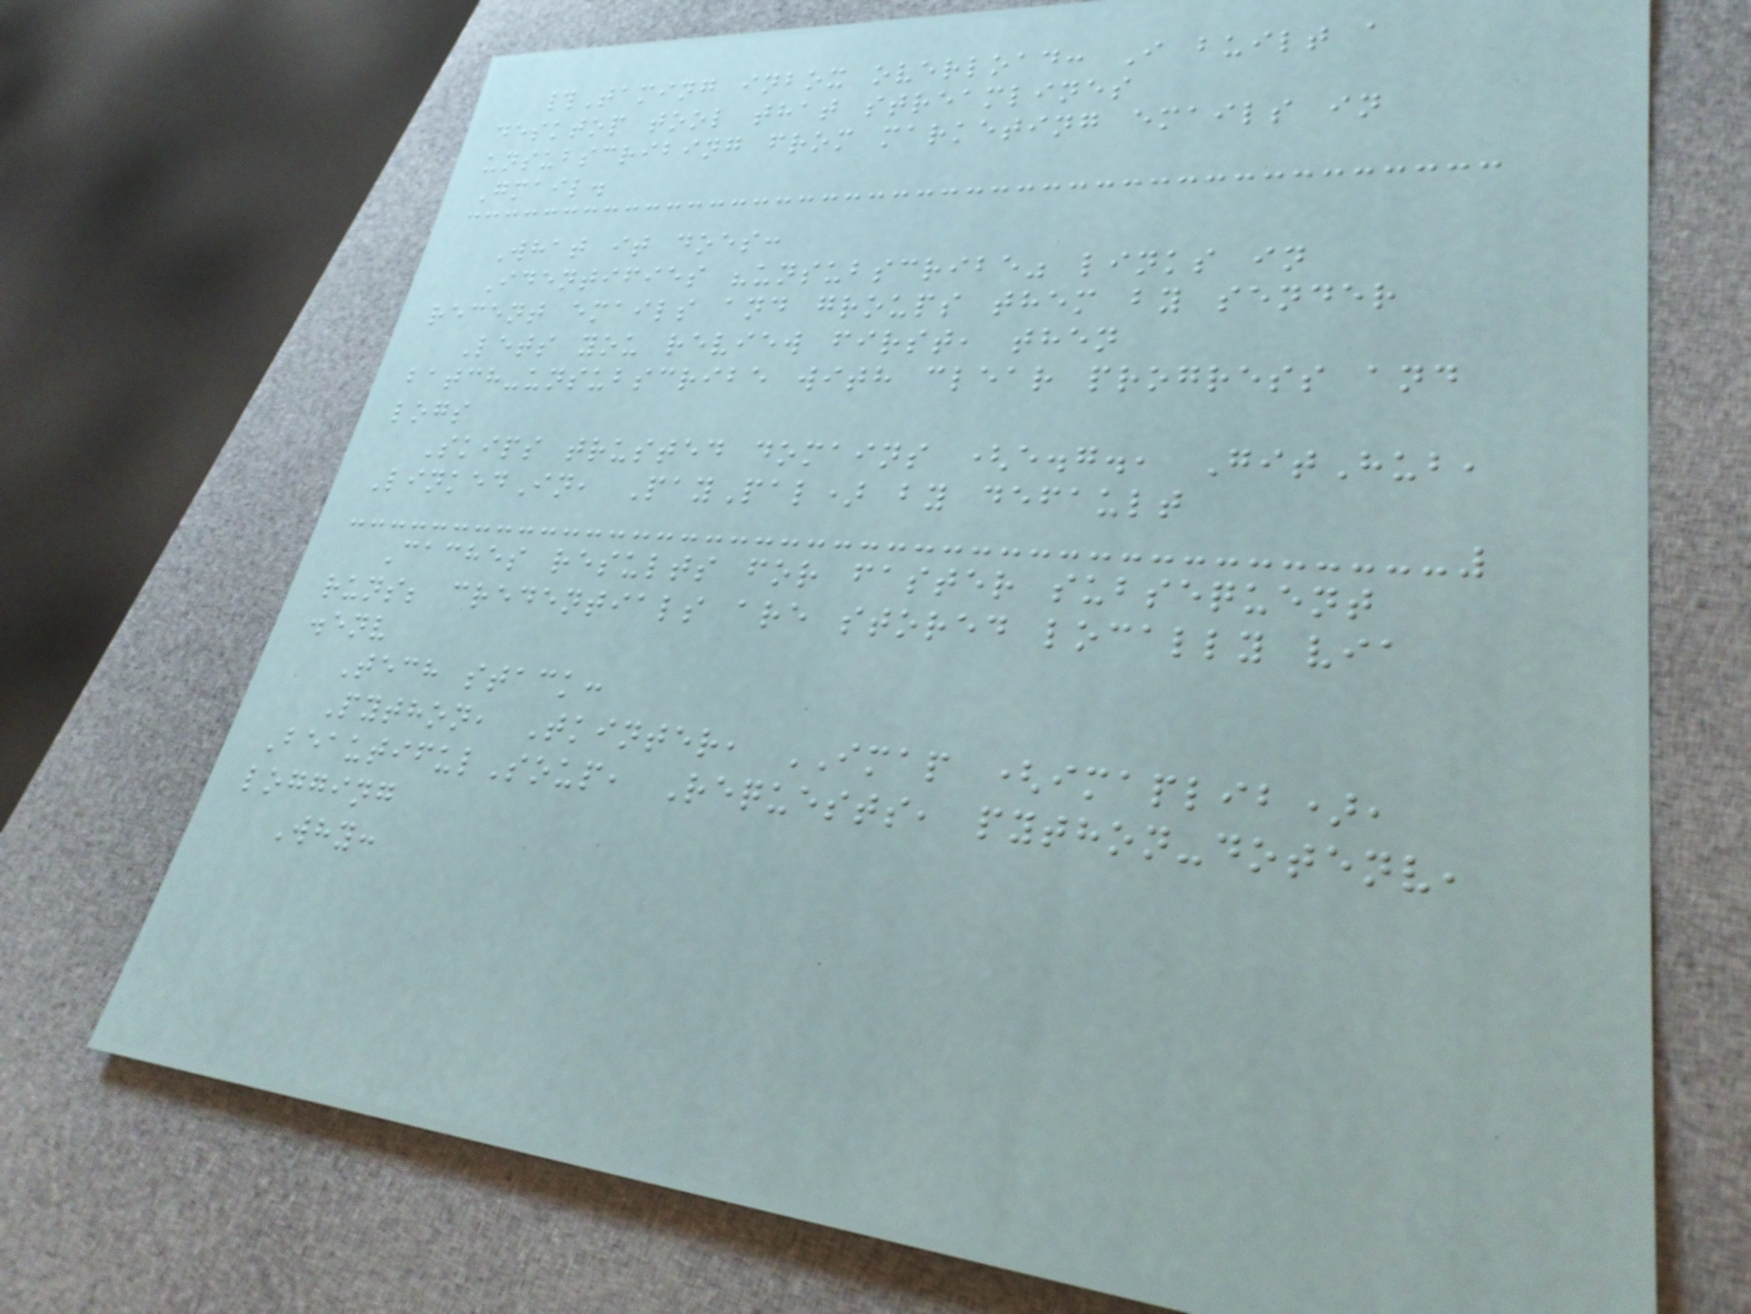#Taming inbox overload: I built a
desktop tool that streamlines
unsubscribing from marketing emails in
Gmail.
What it does:
Identifies "unsubscribe" links in
recent emails and groups them by sender
Lets you review first, then
batch-unsubscribe with clear progress and
logs
Skips trusted domains (e.g., GitHub,
LinkedIn, PayPal) by default
Caches results for faster subsequent
runs; credentials are stored locally via
.env
Tech stack:
Python, Tkinter, IMAP (imaplib),
BeautifulSoup, Requests, python-dotenv,
logging
Why:
